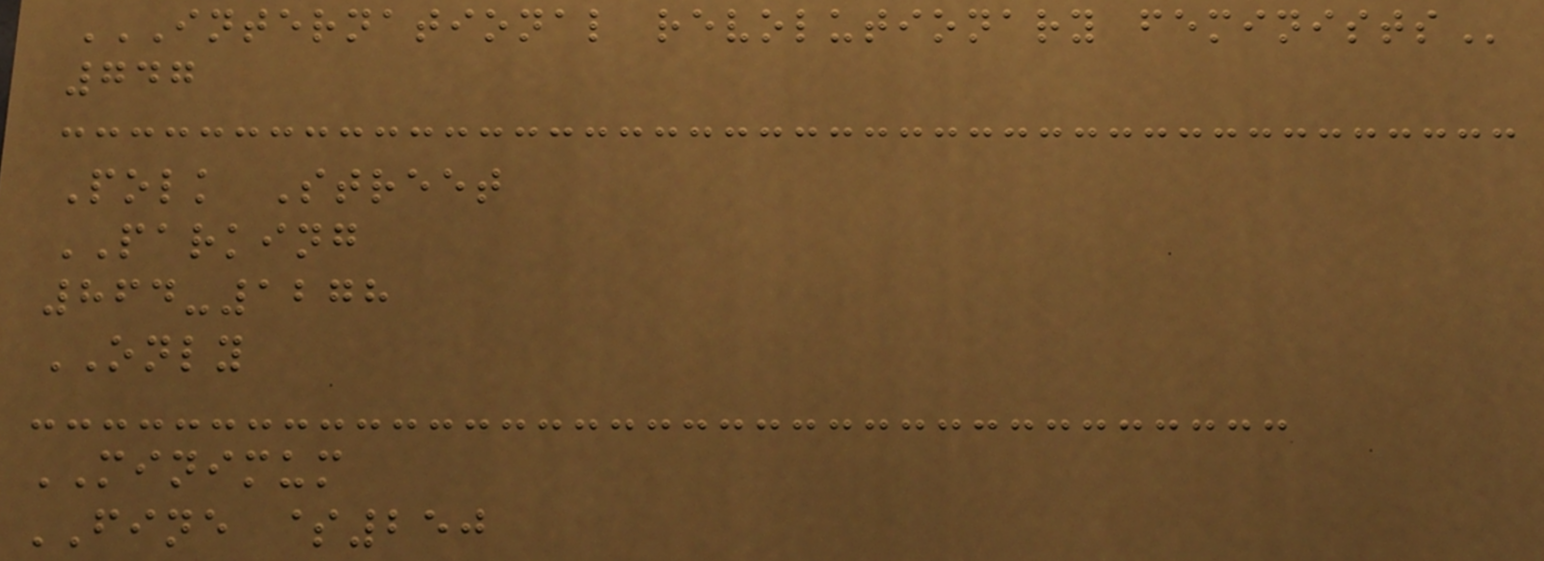INTERNATIONAL REVOLUTIONARY FEMINISTS
747
Polk Street
PARKING
864-1278
ONLY
MINIMUM
FINE $250
